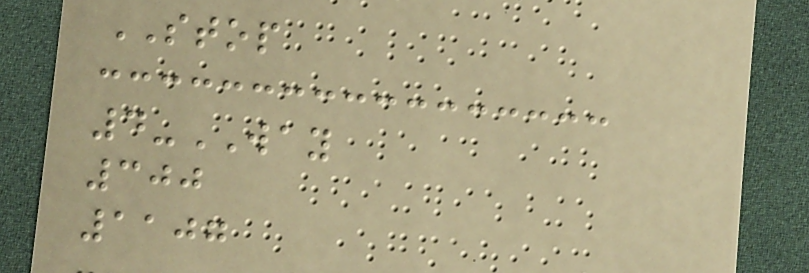STOP
4-WAY
300
1107
